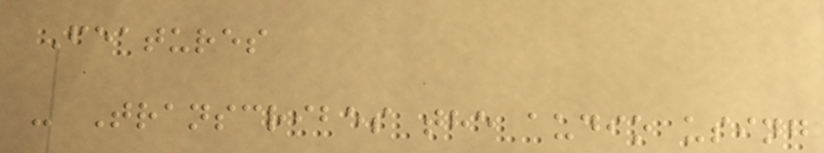Features
- Transcribes the audio using
